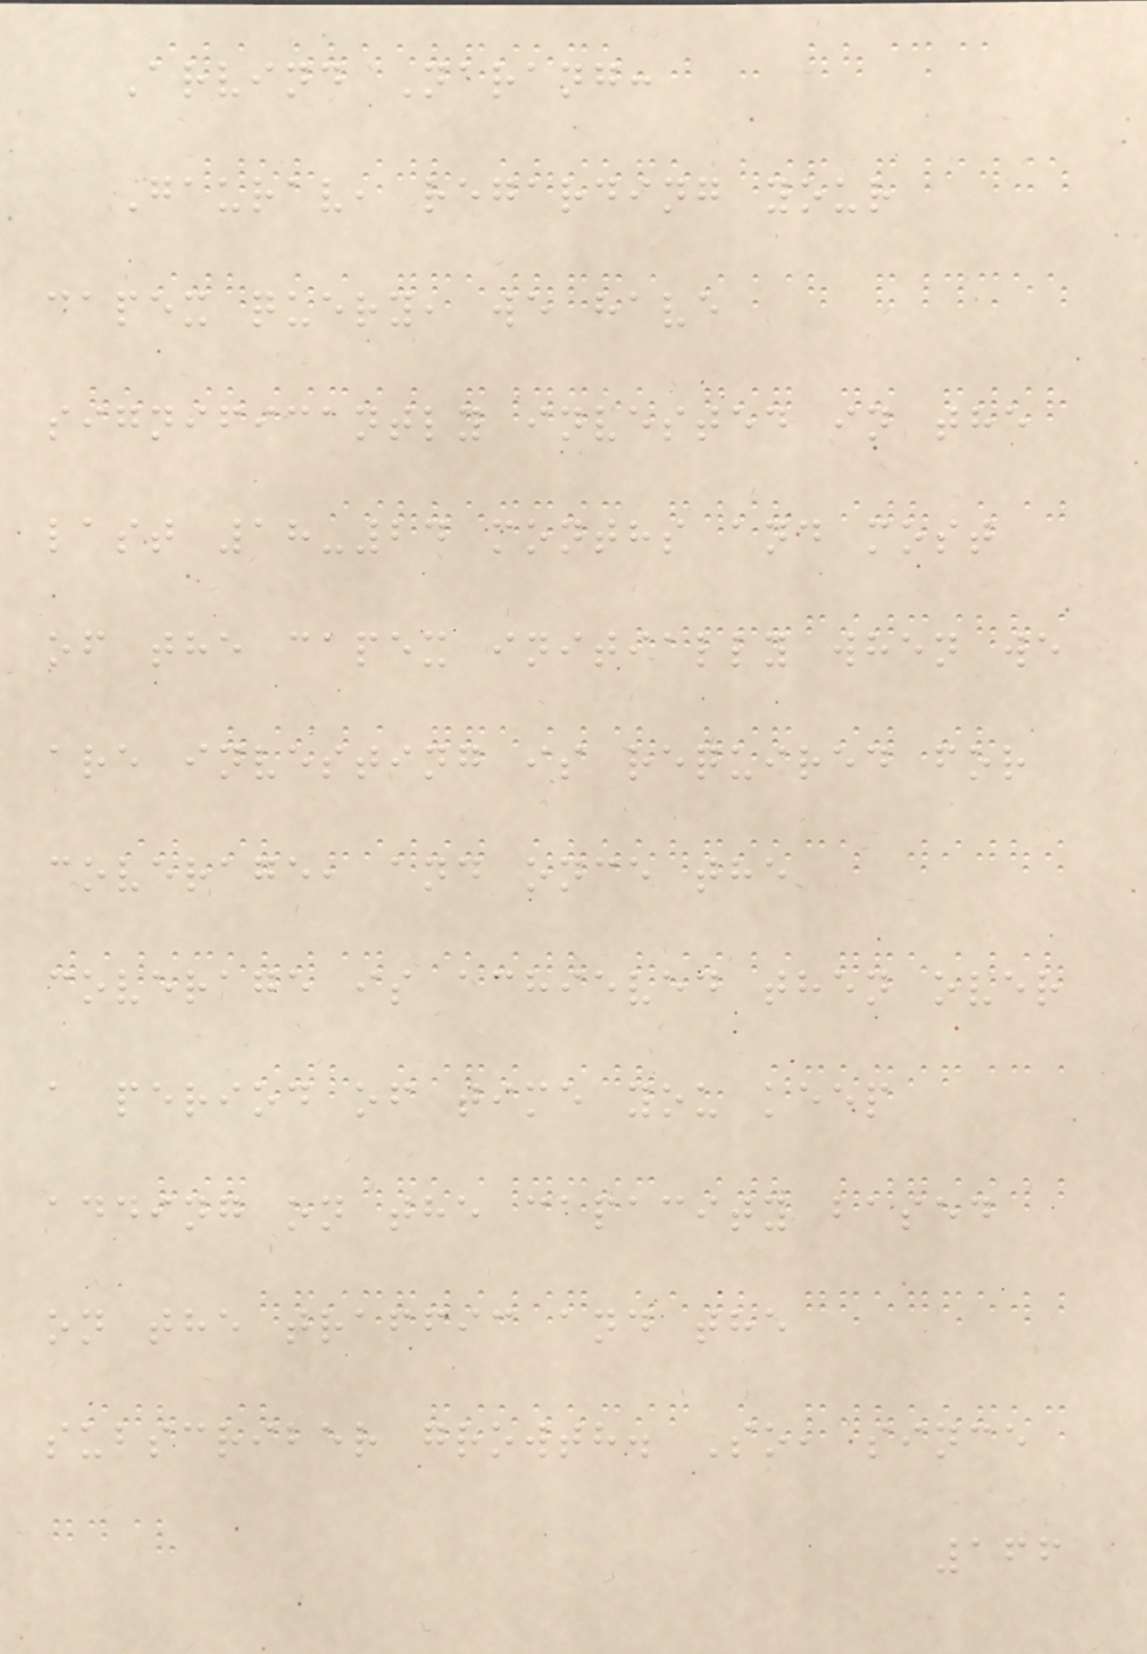Arvind Narang:
Gaurav, regarding your
capex query, we have
significantly invested in the
last 18-24 months and most
of the capex initially when we
are investing is required for
coverage, and once the
coverage is achieved then over
a period of time you keep
adding on the capacity based
on the traffic and the
subscriber growth. So, since
166
